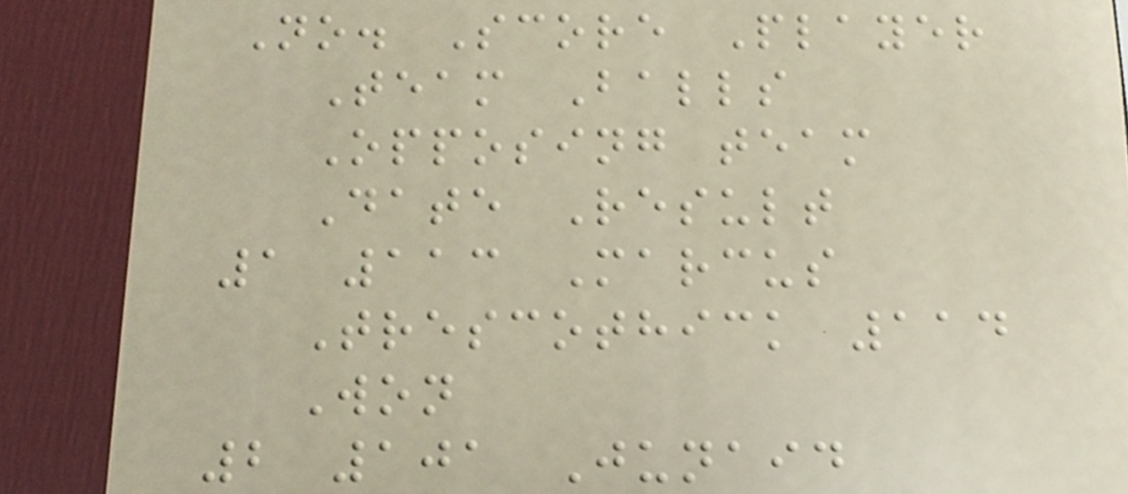No. Score Player
Team Balls
Opposing team
Date Result
1 113 Marcus
Trescothick 114
Won
2 101 Junaid
